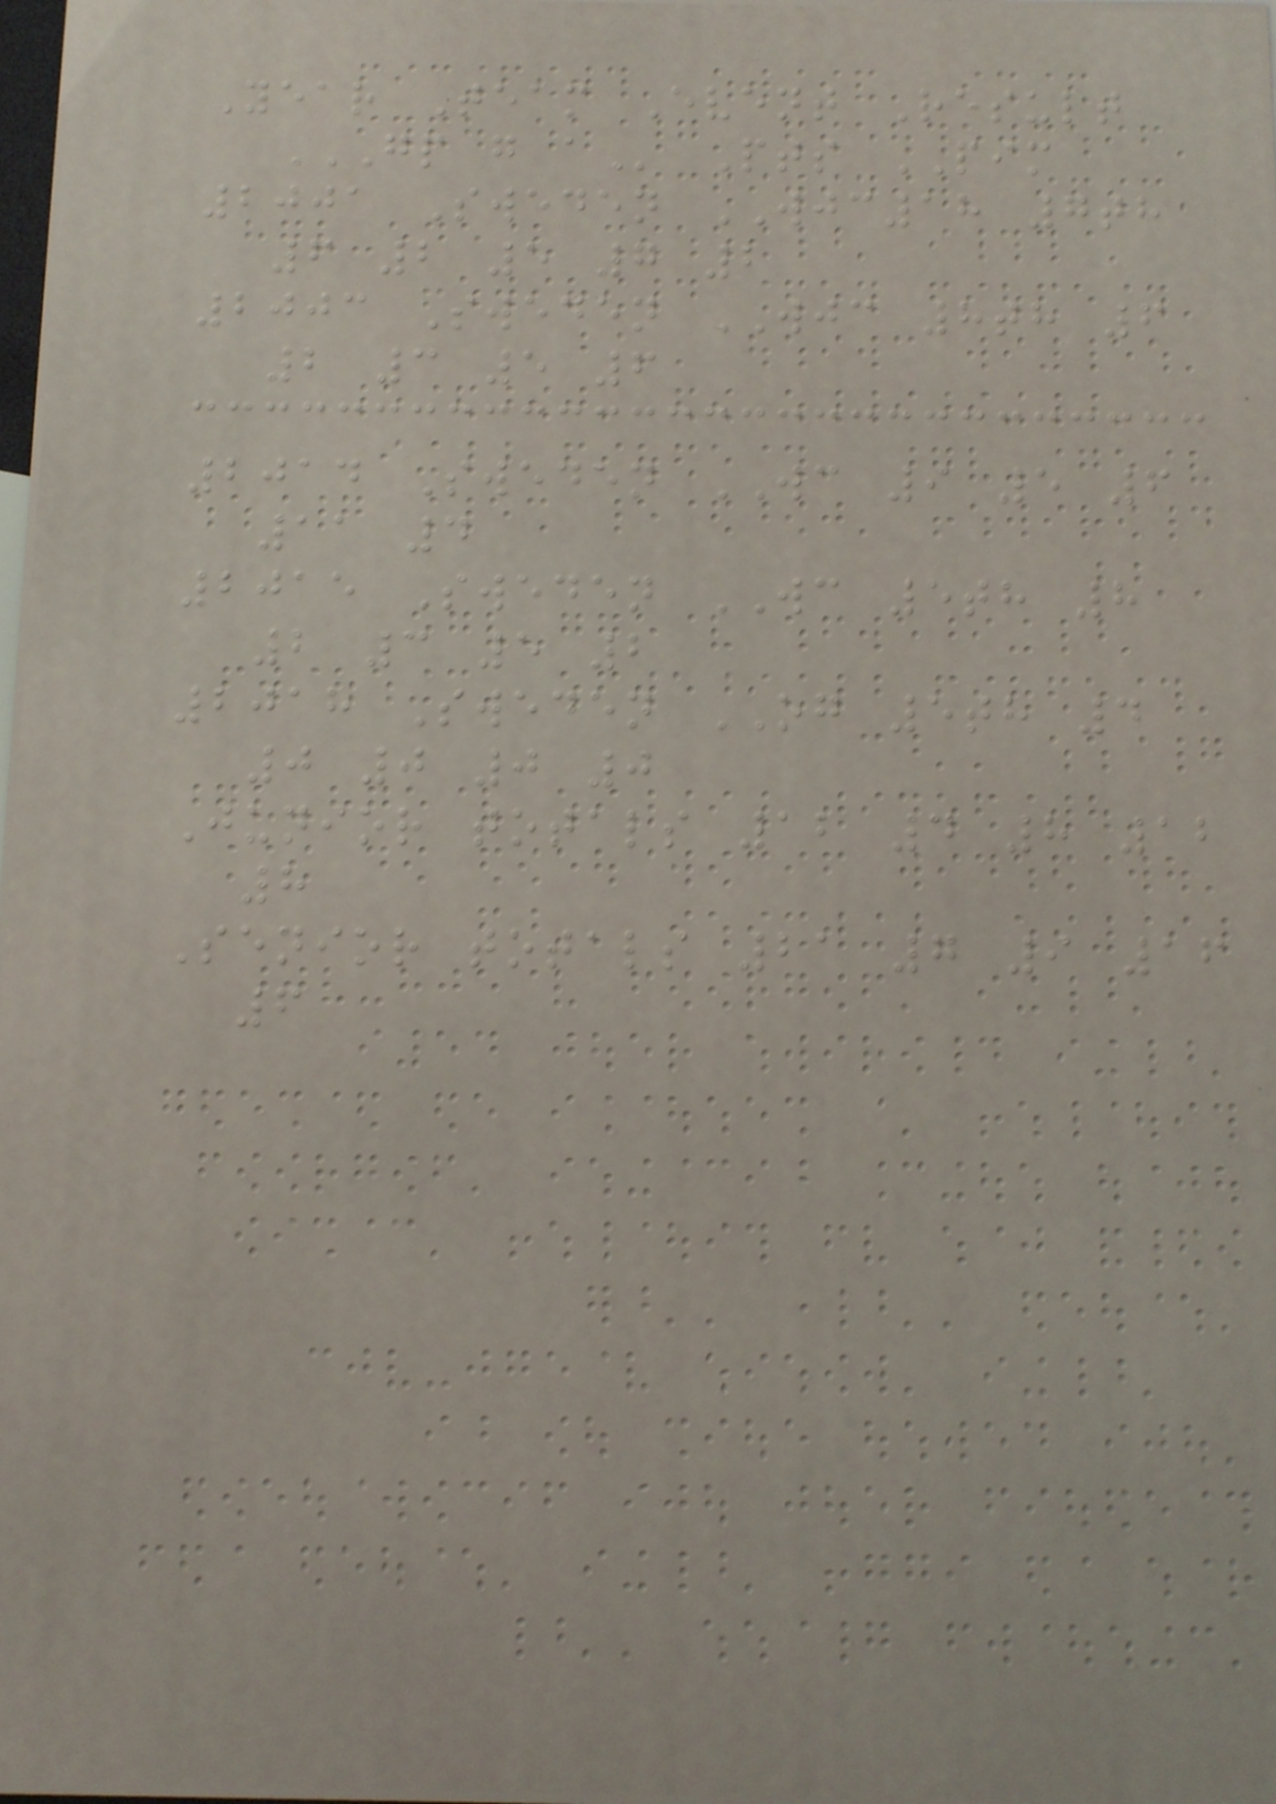Year Team Event Result
GP G A Pts PIM
2001 Sweden WJC18 7th
6 2 5 7 2
2003 Sweden WJC 8th 6
2 3 5 6
2014 Sweden WC 9 5 6
11 4
2015 Sweden WC 5th 8
2 3 5 2
2018 Sweden OG 5th 4
0 0 0 0
Junior totals 12 4 8 12
8
Senior totals 21 7 9 16
6
